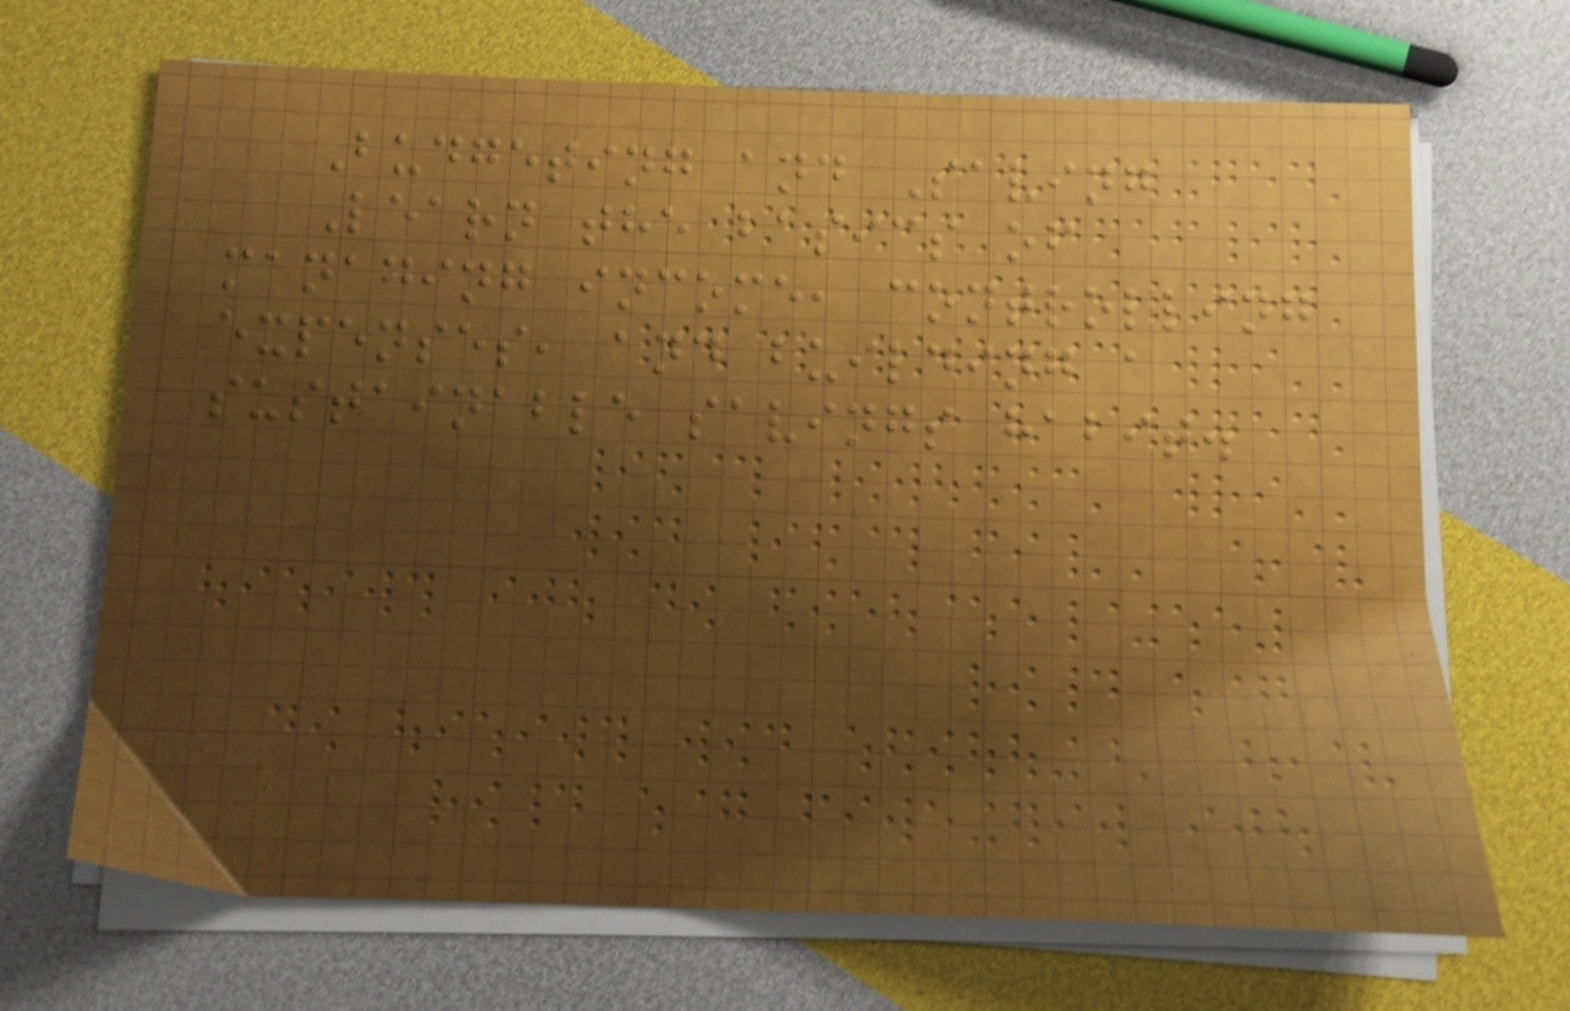Budgeting and Saving
Learn the basics of
managing income, controlling
expenses, and building a
sustainable savings habit.
